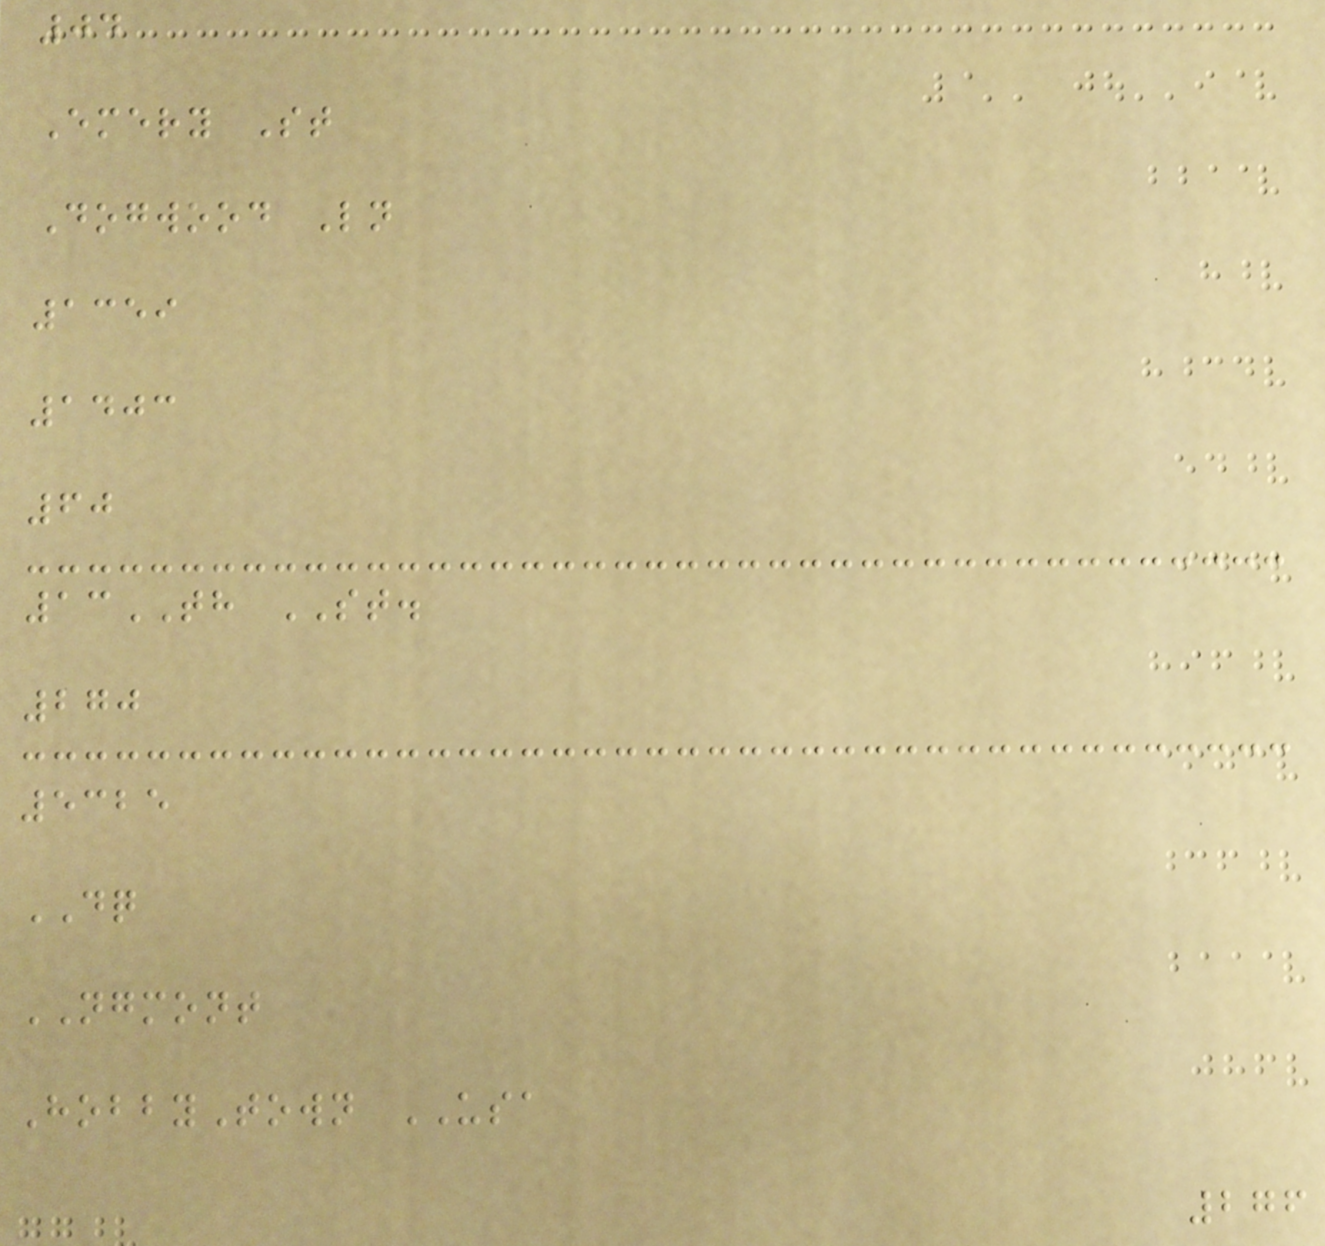04
Emery St
Dogwood Ln
1359
1403
60
13TH ST.
270
5325
DQ
NGMONT
HobbyTown USA
276
